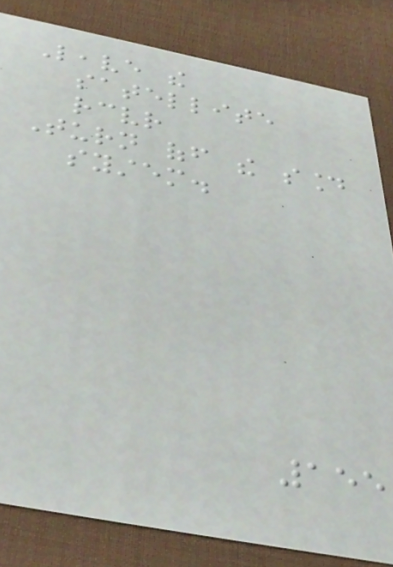Leave the
satellite
receiver
Turn off the sound
system.
155
